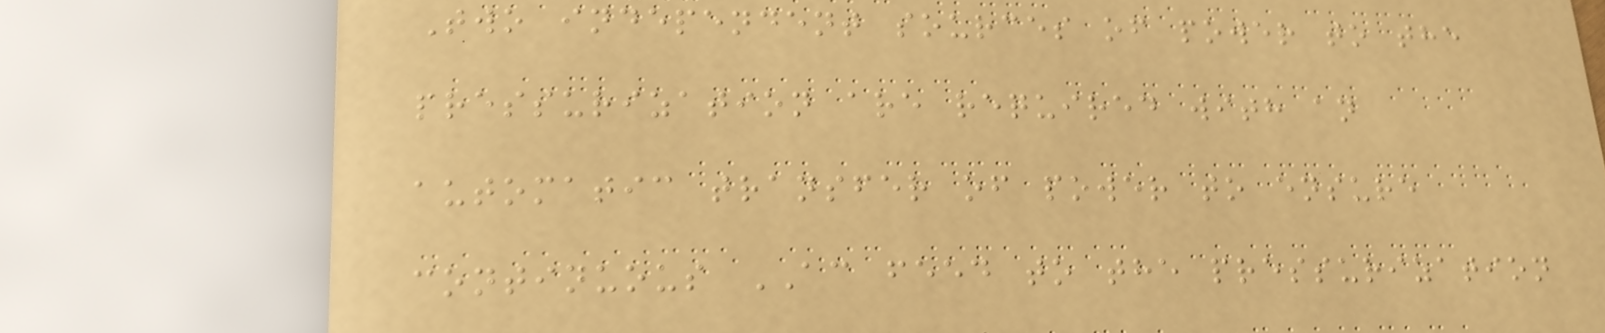Two independent sources of power to the
pressurization are required with an
automatic transfer of power to ensure
continuous AC feed to the pressurization
